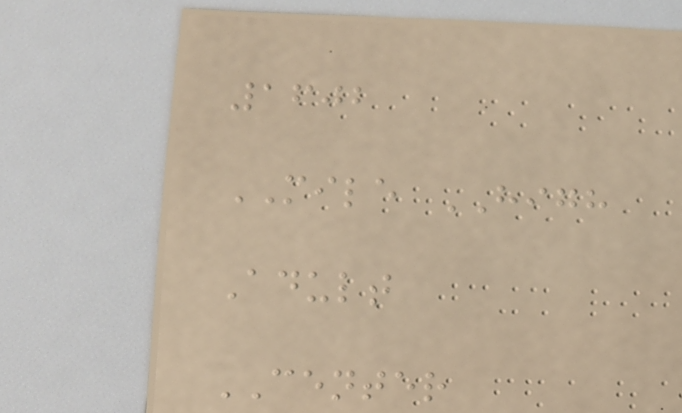1602
MILE HIGH
Adult
CENTER
